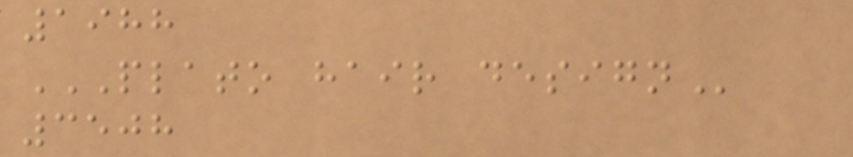1988
PLATO HAIR DESIGN
3508
